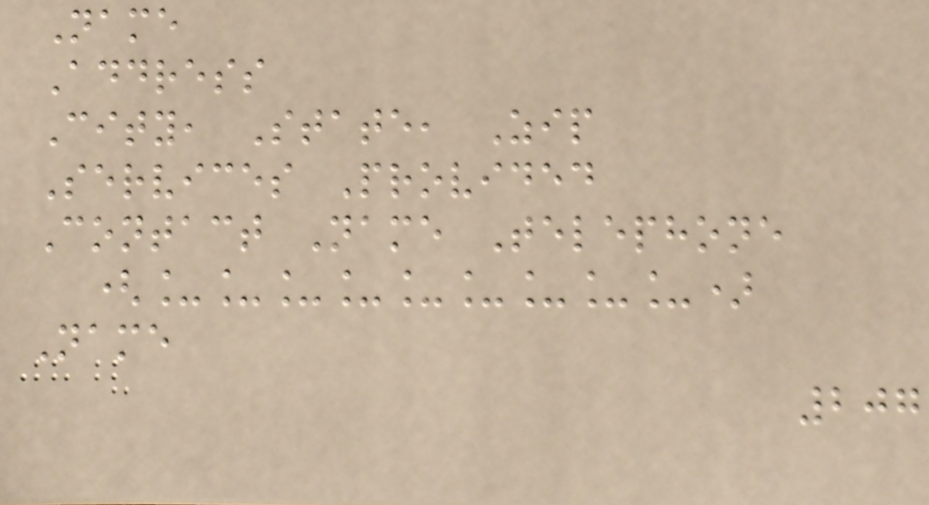Name
Address
City, State, Zip
Services Provided
Contact Name Telephone
(_________)
Name
207
